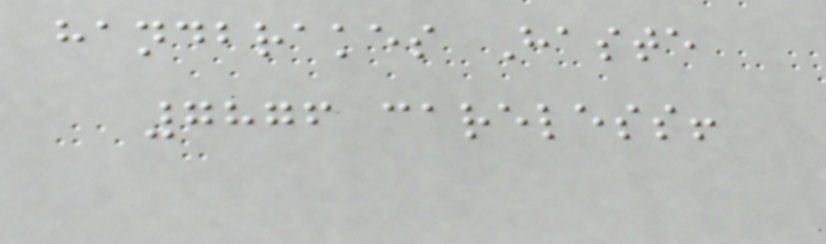handbrakes Haste
7876 careless!
